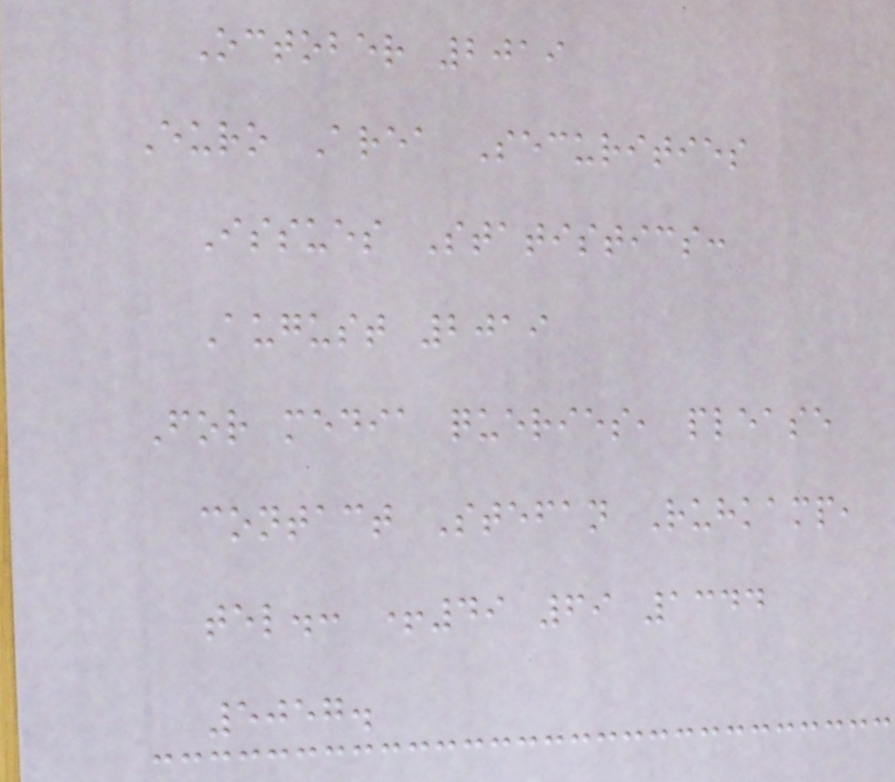October 2019
Euro Area Securities
Issues Statistics:
August 2019
For media queries, please
contact Stefan Ruhkamp,
tel.: +49 69 1344
5057.
